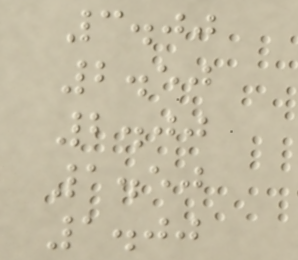3.00
2.50
2.00
1.50
1.00
